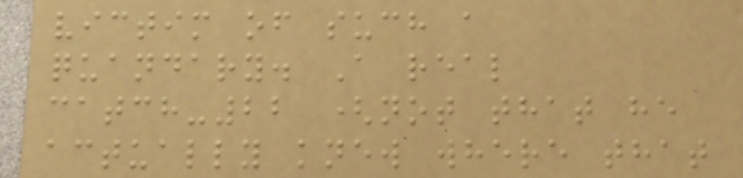victim of such a
quandary. A real
catch-22 (not that he
actually knew where that
